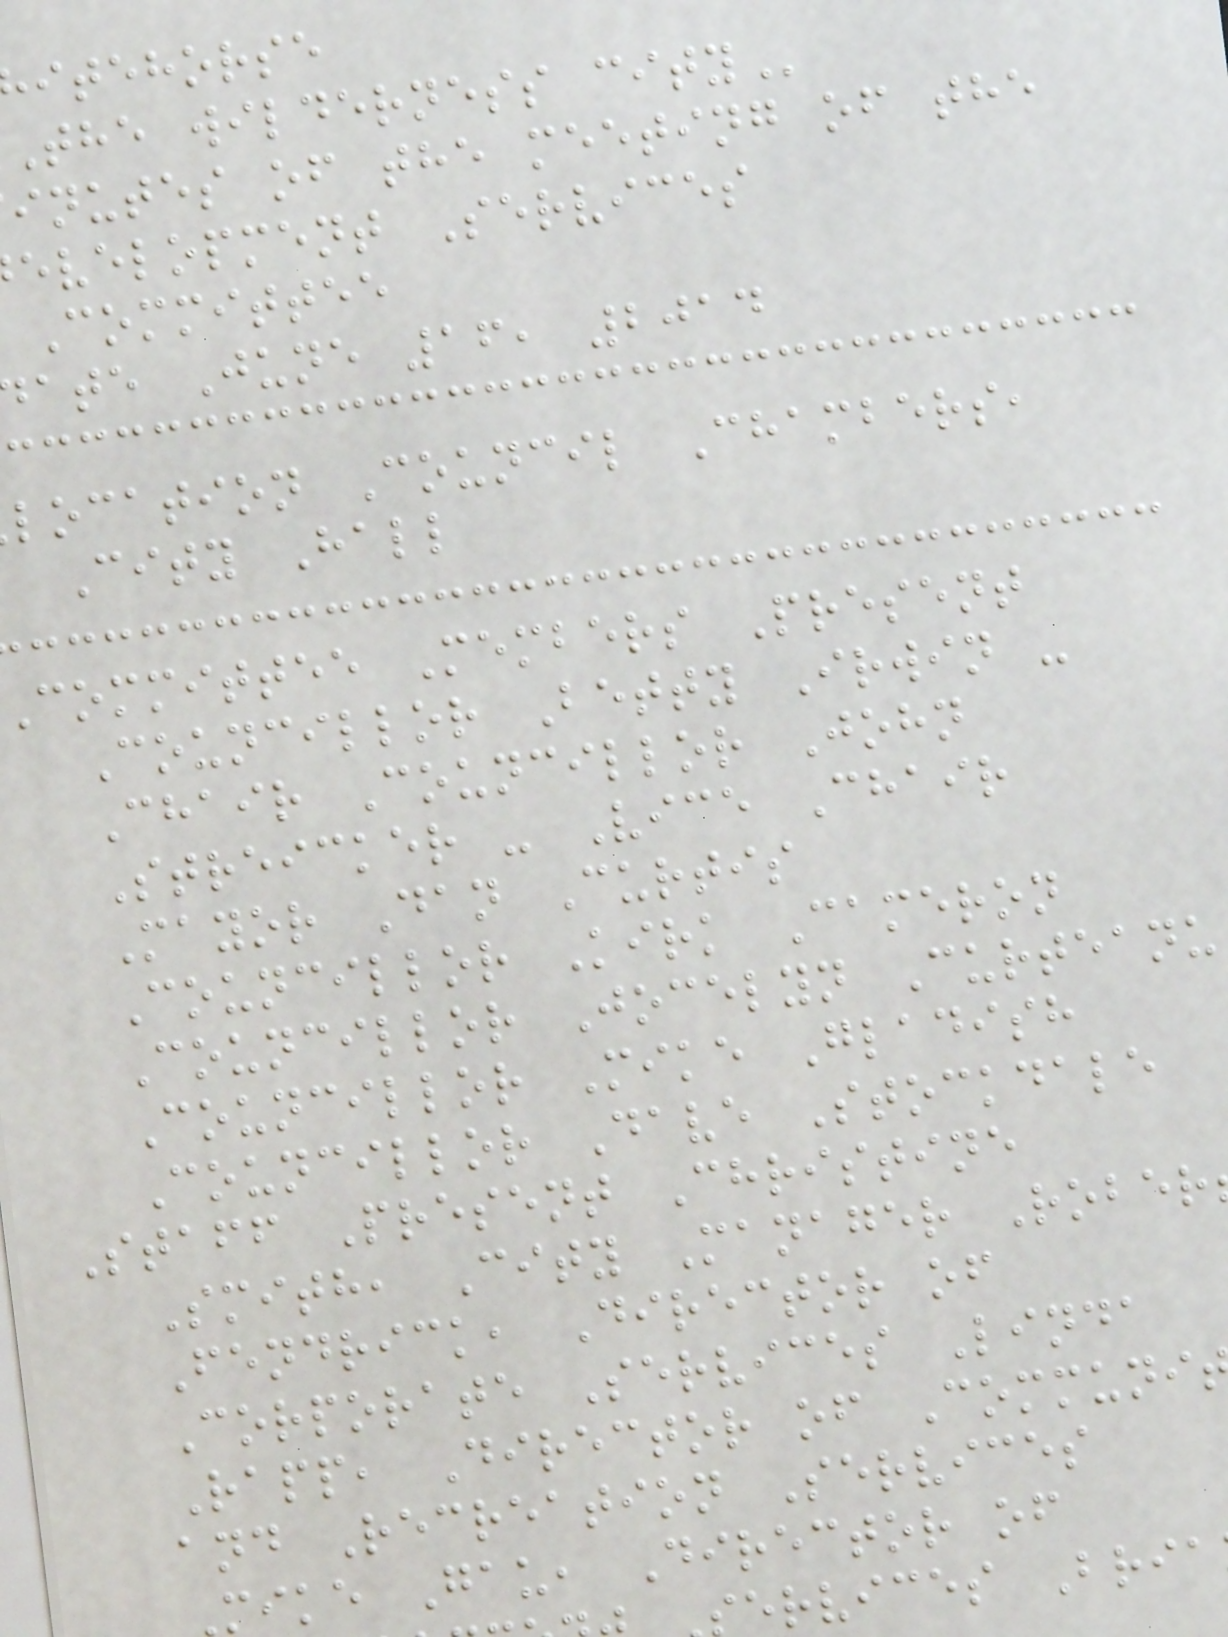itehorse
the wilderness
inutes of the meeting of the
evelopment Services
Committee
ate June 16, 2014
location Council Chambers,
City Hall
committee Members Present
Councillor Betty Irwin -
Chair Councillor John
Streicker - Vice Chair
Mayor Dan Curtis
Councillor Kirk Cameron
Councillor Jocelyn Curteanu
Councillor Mike Gladish
Councillor Dave Stockdale
Staff Present Christine
Smith, City Manager Rober
Fendrick, Director of
Corporate Services Linda
Rapp, Director of Communi
and Recreation Services
mike Gau, Director of
ervices Bria
